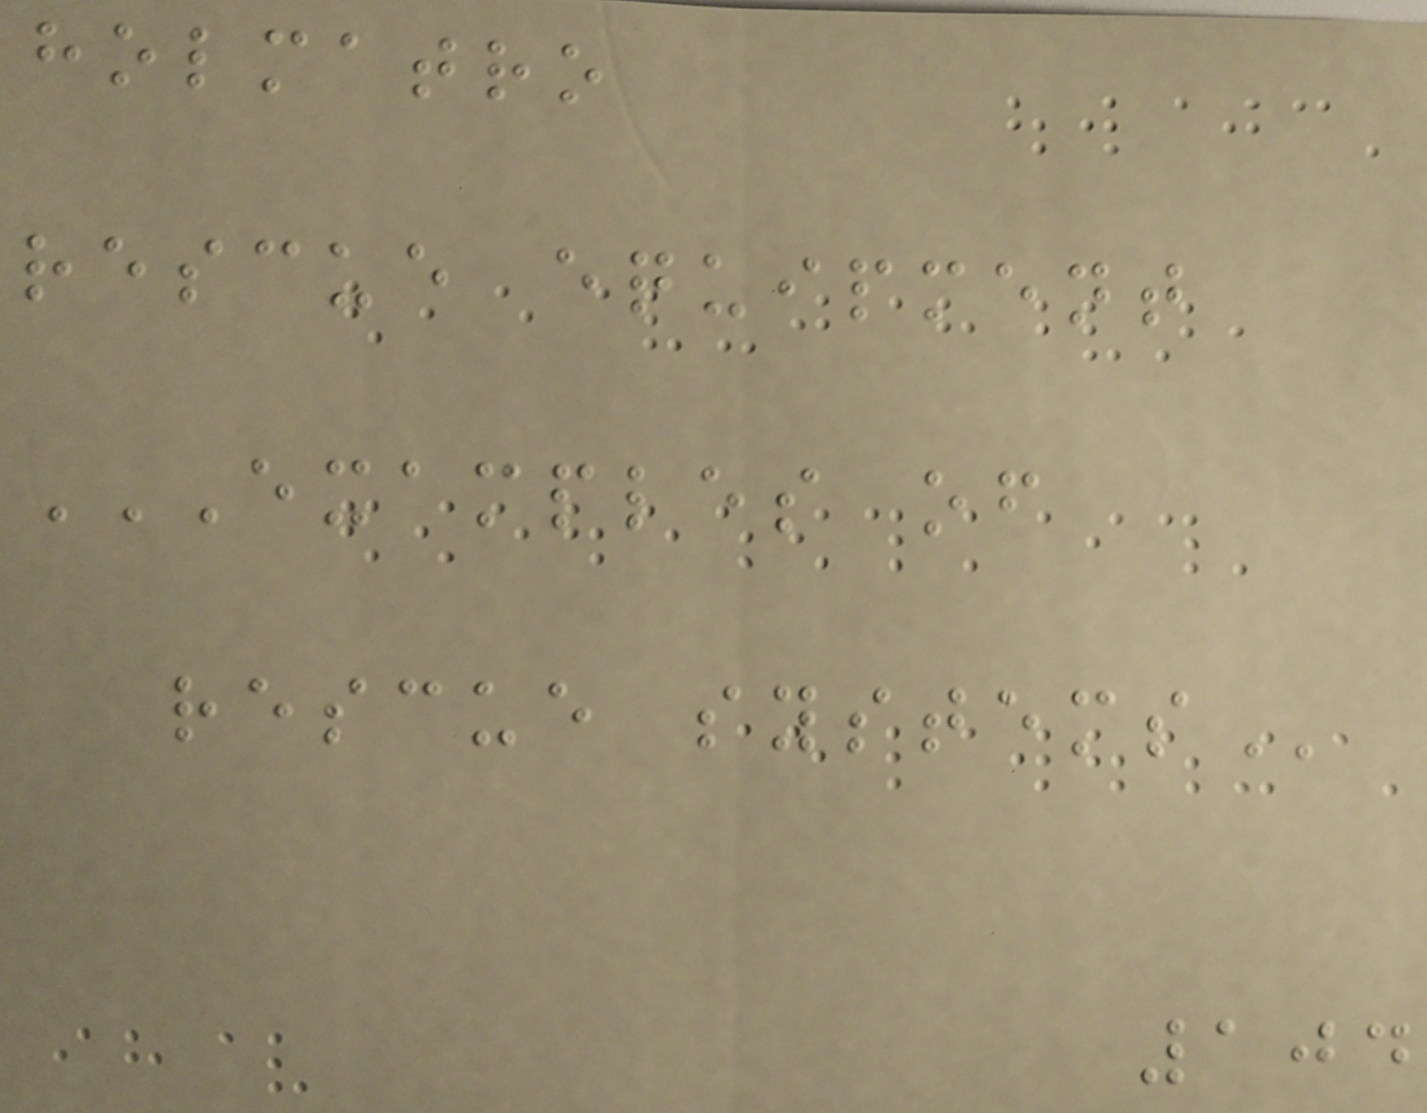holmatro
rescue equipment
EXAMPLES OF
RESCUE SYSTEMS
104
